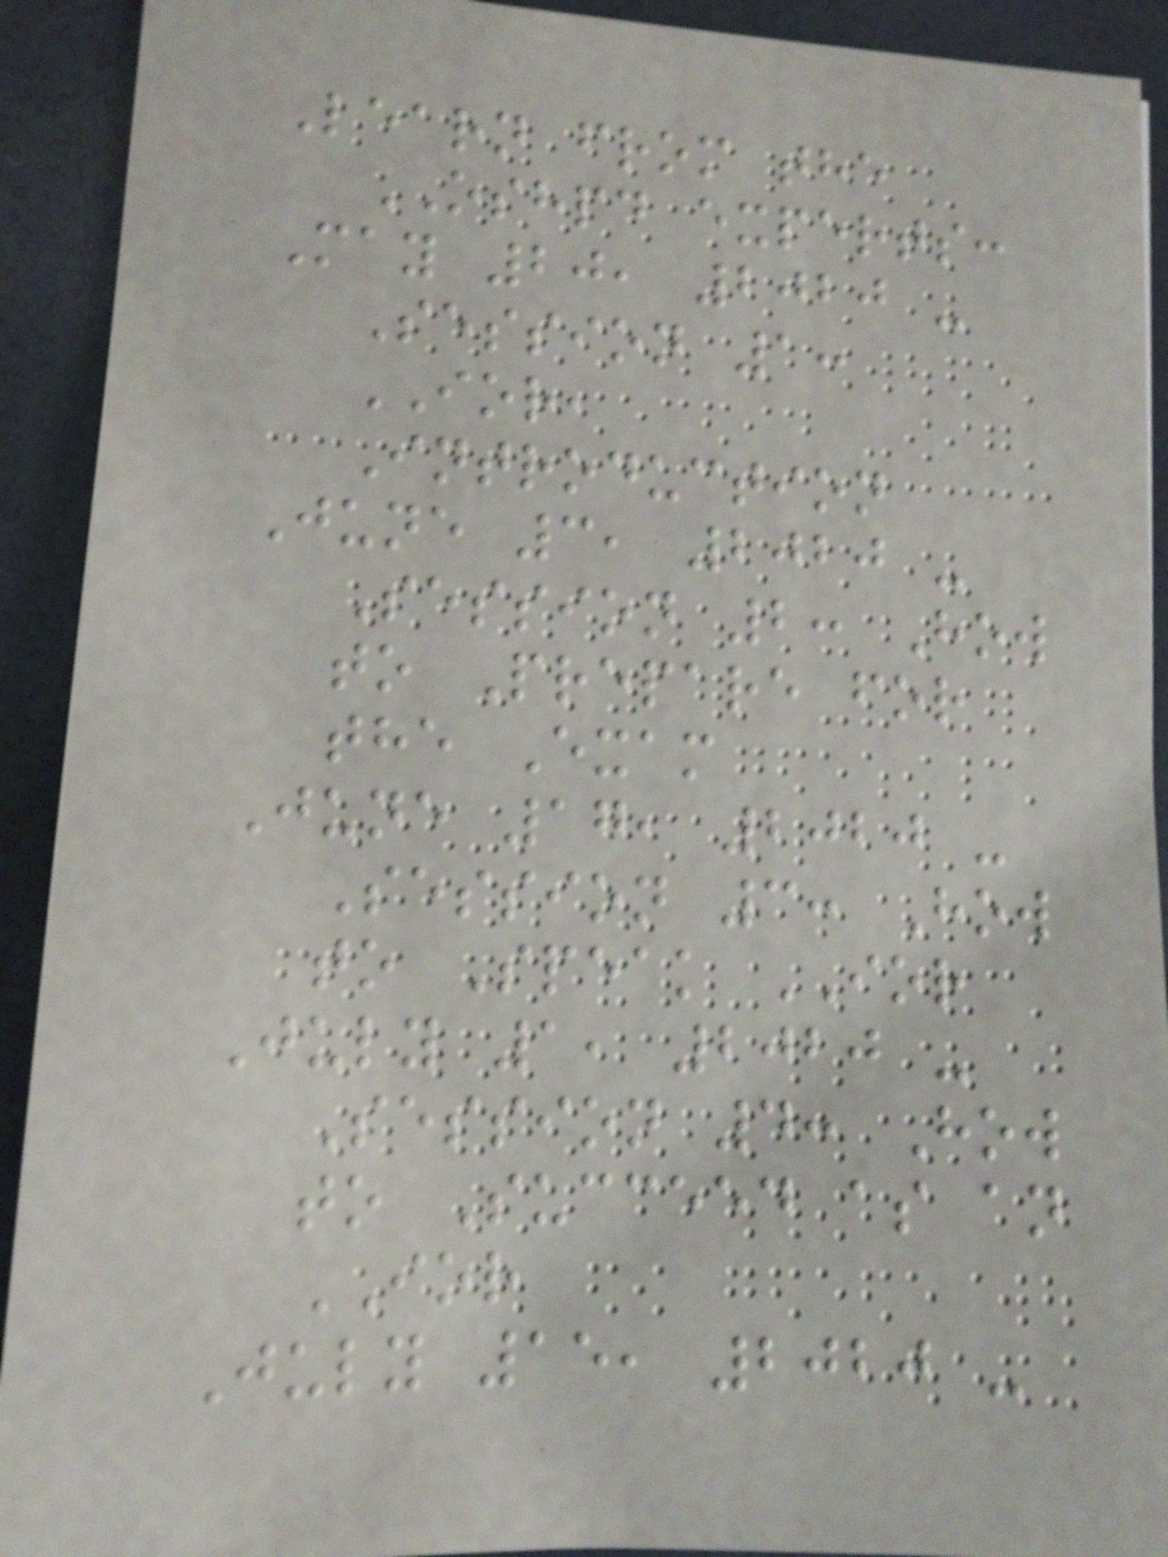Learn from the
OSHPD experts:
May 20, 2020 -
Session 1:
IOR,
Introduction
June 3, 2020 -
Session 2: How
to Prepare for
the Exam
June 17, 2020 -
Session 3: How
to Speak IOR
July 1, 2020 -
Session 4: How
to Succeed as an
IOR
July 15, 2020 -
